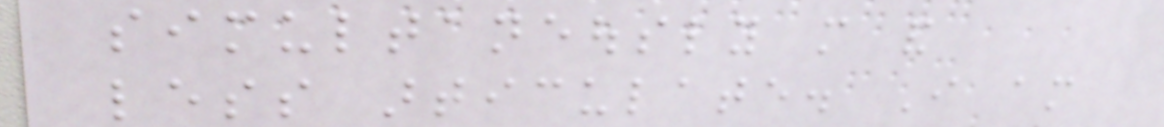simultaneously more and
less articulate. I am
